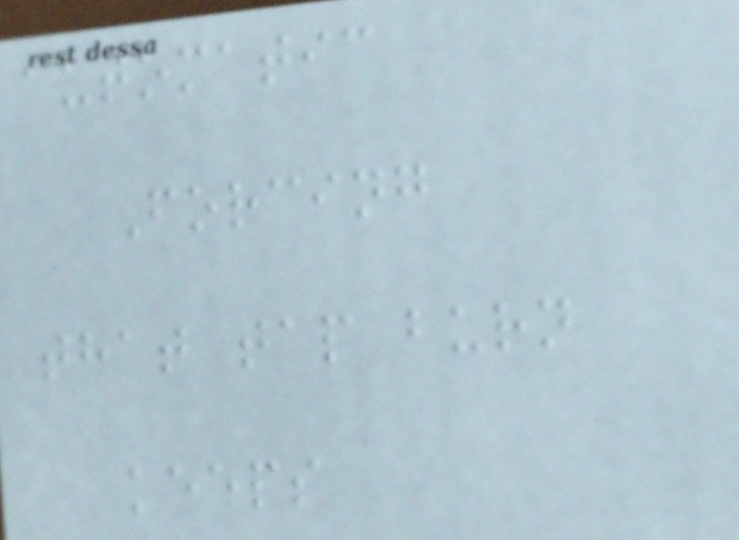automatic
Forcing
that tap burn
keeps
